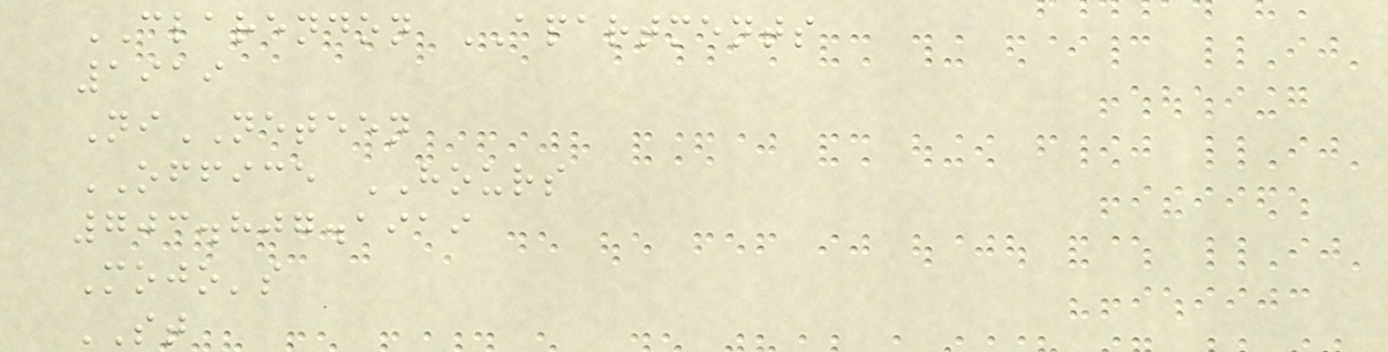CLARENDON APARTMENTS
1919
NiNETEEN
OFFICE HOURS
703.807.1919
Mojo's
ST
